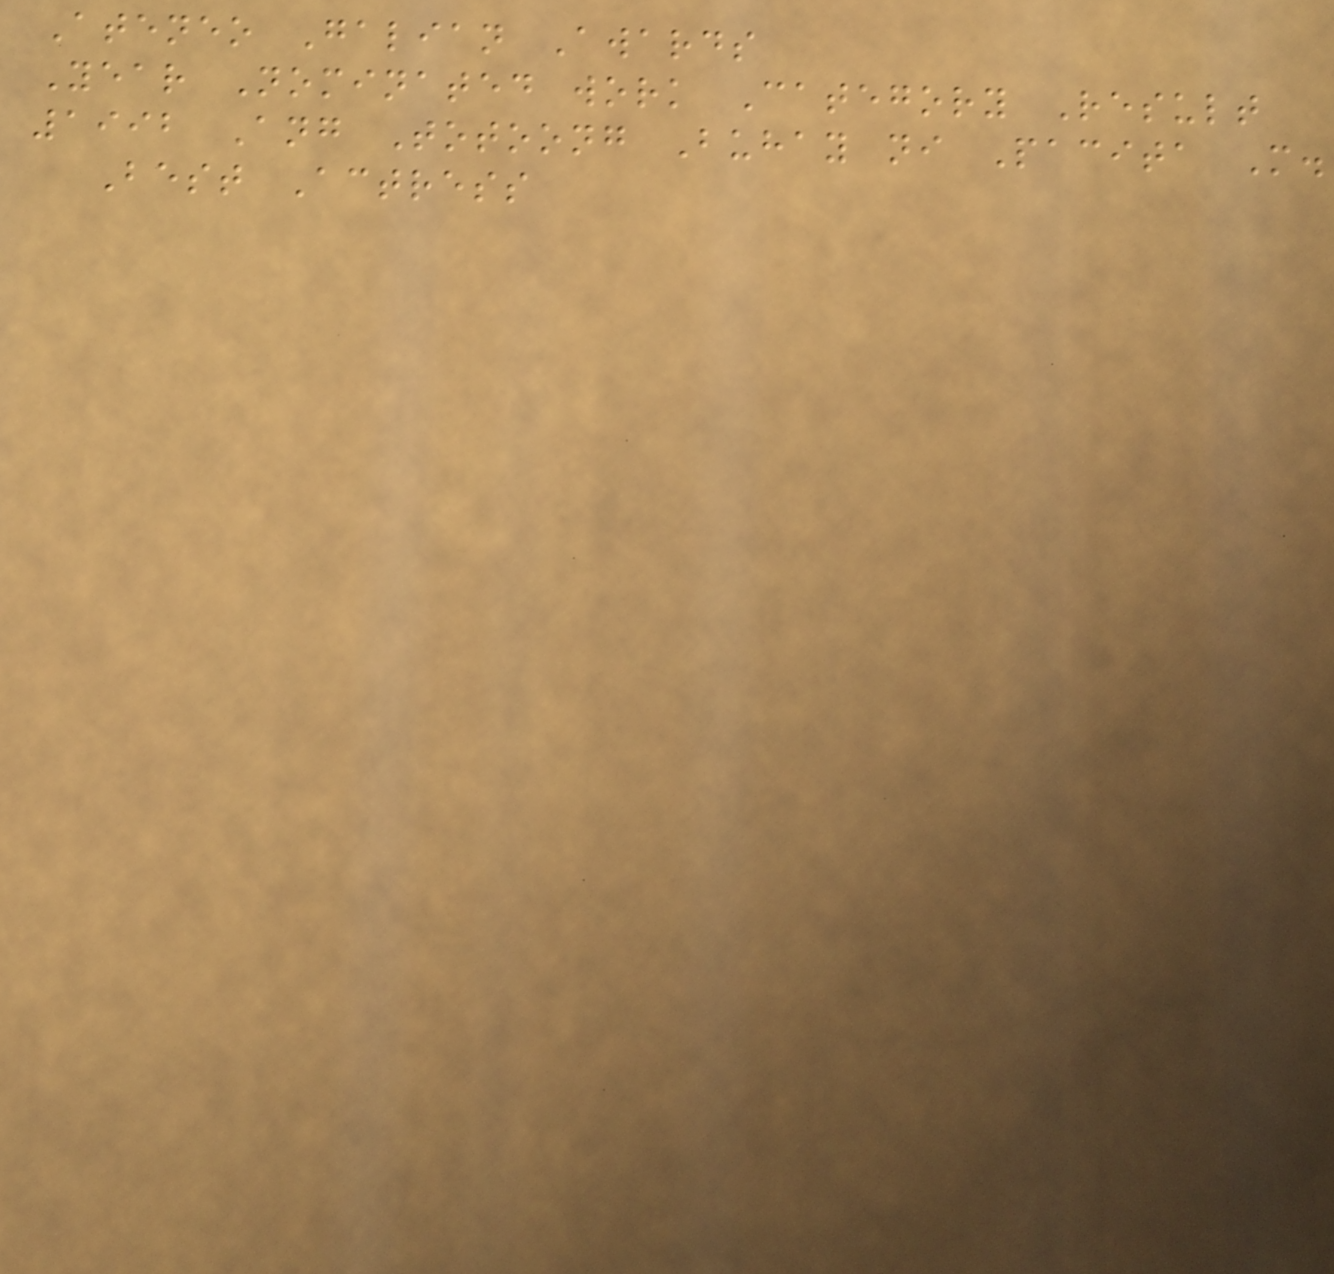Ateneo Galian Awards
Year Nominated work Category Result
1992 Ang Totoong Buhay ni Pacita M.
Best Actress
